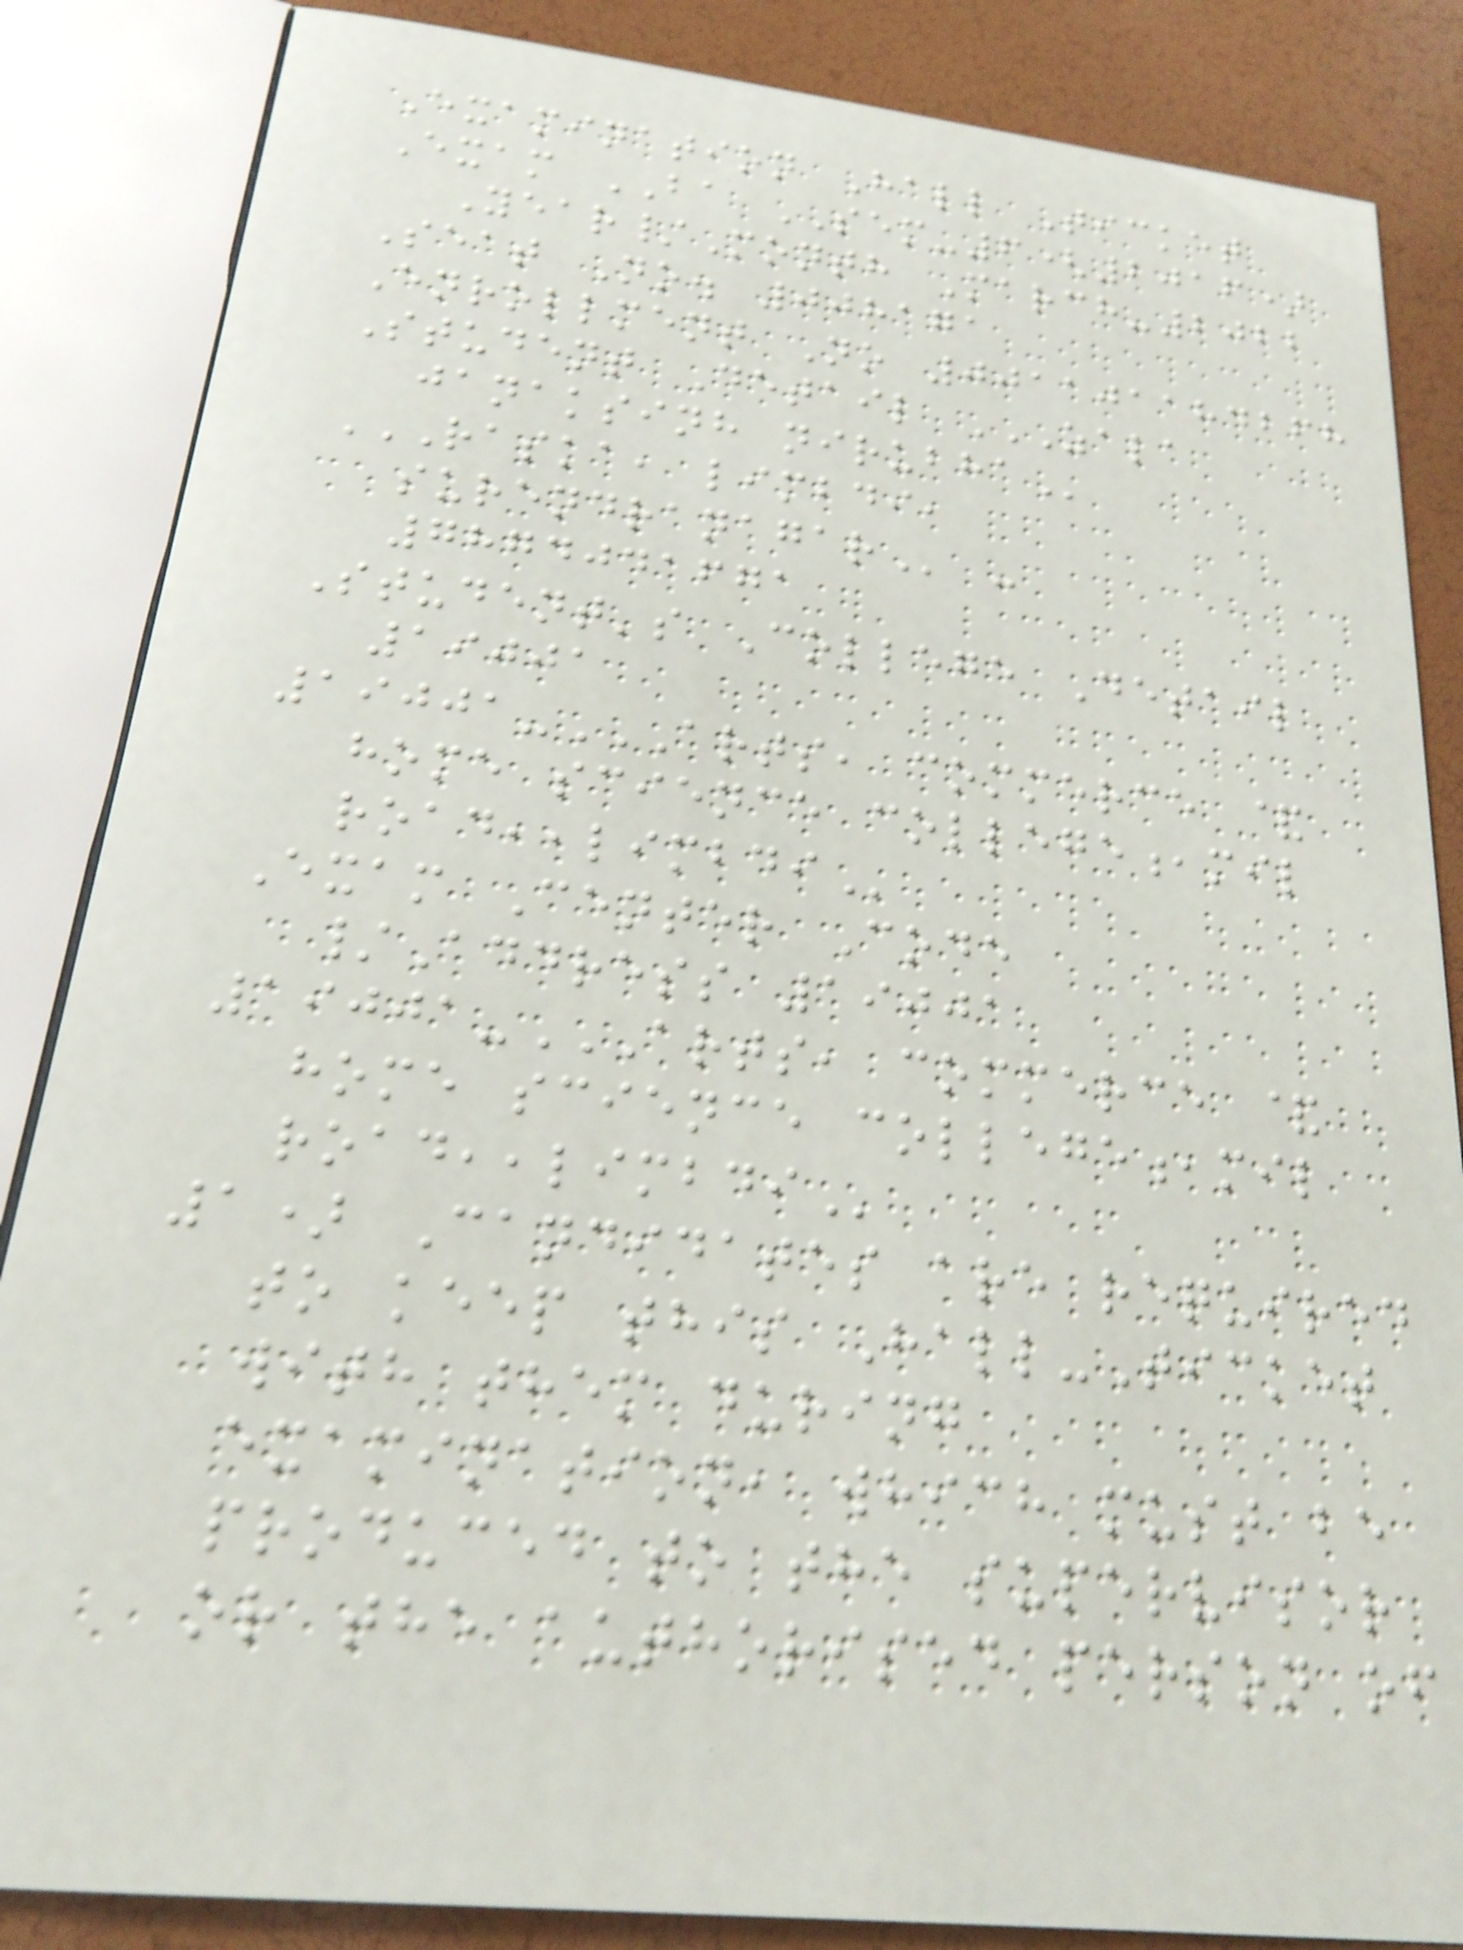Examination Hall Ticket
Exam BA SEM-6(2016)
Year/Month March-2022
Seat No. 008171
Enrollment No 001101184268
Student Detail ZALA
JANAKSINH NIRUBHA
RASKA, LIMBDI,
SURENDRANAGAR -
7874041671
Student's College Detail
19001
19001-ARTS, COMMERCE &
HOME SCIENCE COLLEGE,MIL
ROAD,,LIMBDI
Exam Center Code
/Address 19001
19001-ARTS, COMMERCE &
HOME SCIENCE COLLEGE,MIL
ROAD,,LIMBDI
1) Candidates are required
to keep this Hall-Ticket
with them during
examination, which must be
produced to the supervisor
or the authorised person of
